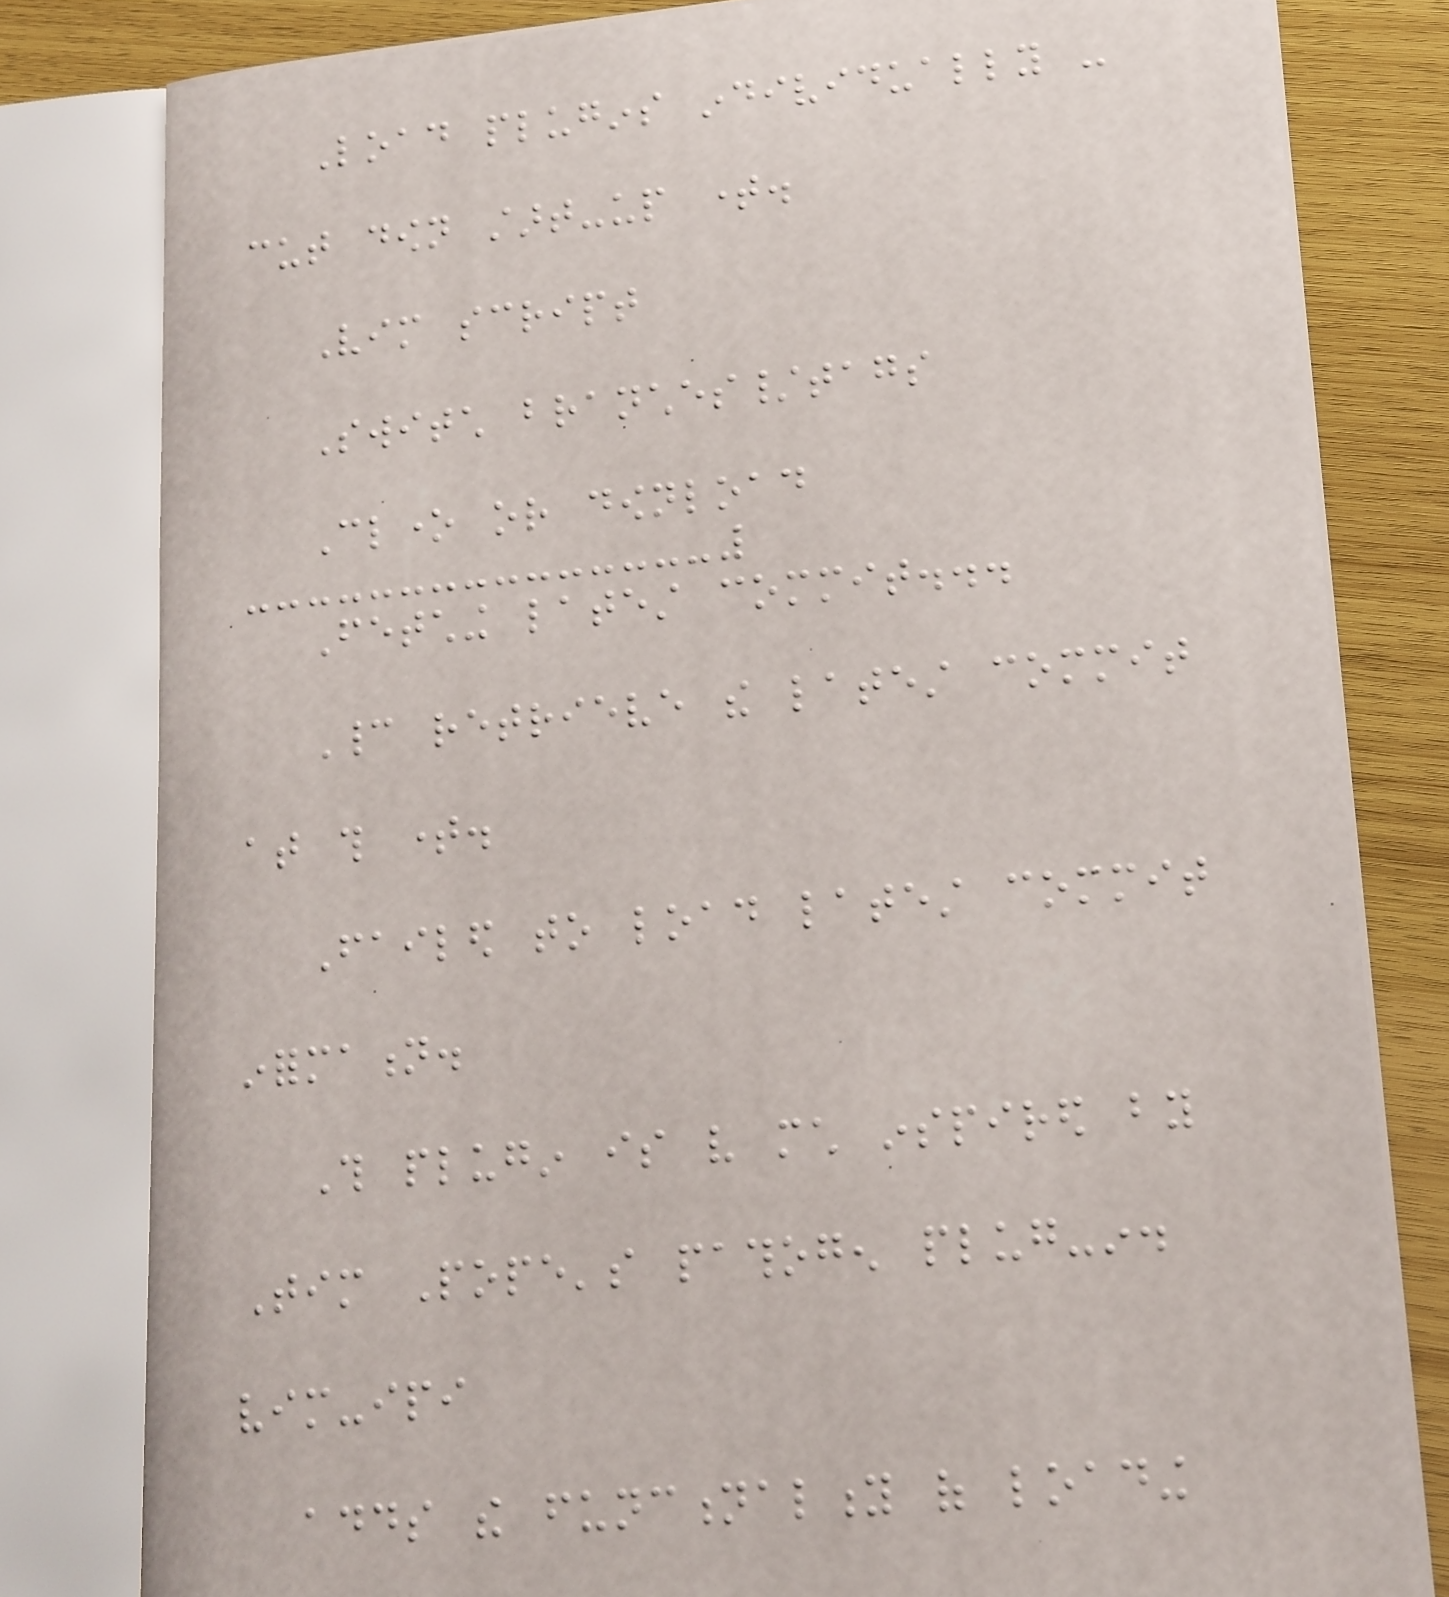Load plugins individually -
cut down start-up time.
Vim script
Switch branches/tags
Clone or download
Fetching latest commit...
Cannot retrieve the latest commit
at this time.
Failed to load latest commit
information.
This plugin is very much inspired by
Tim Pope's pathogen plug-in.
vim-ipi
adds the functionality of loading
